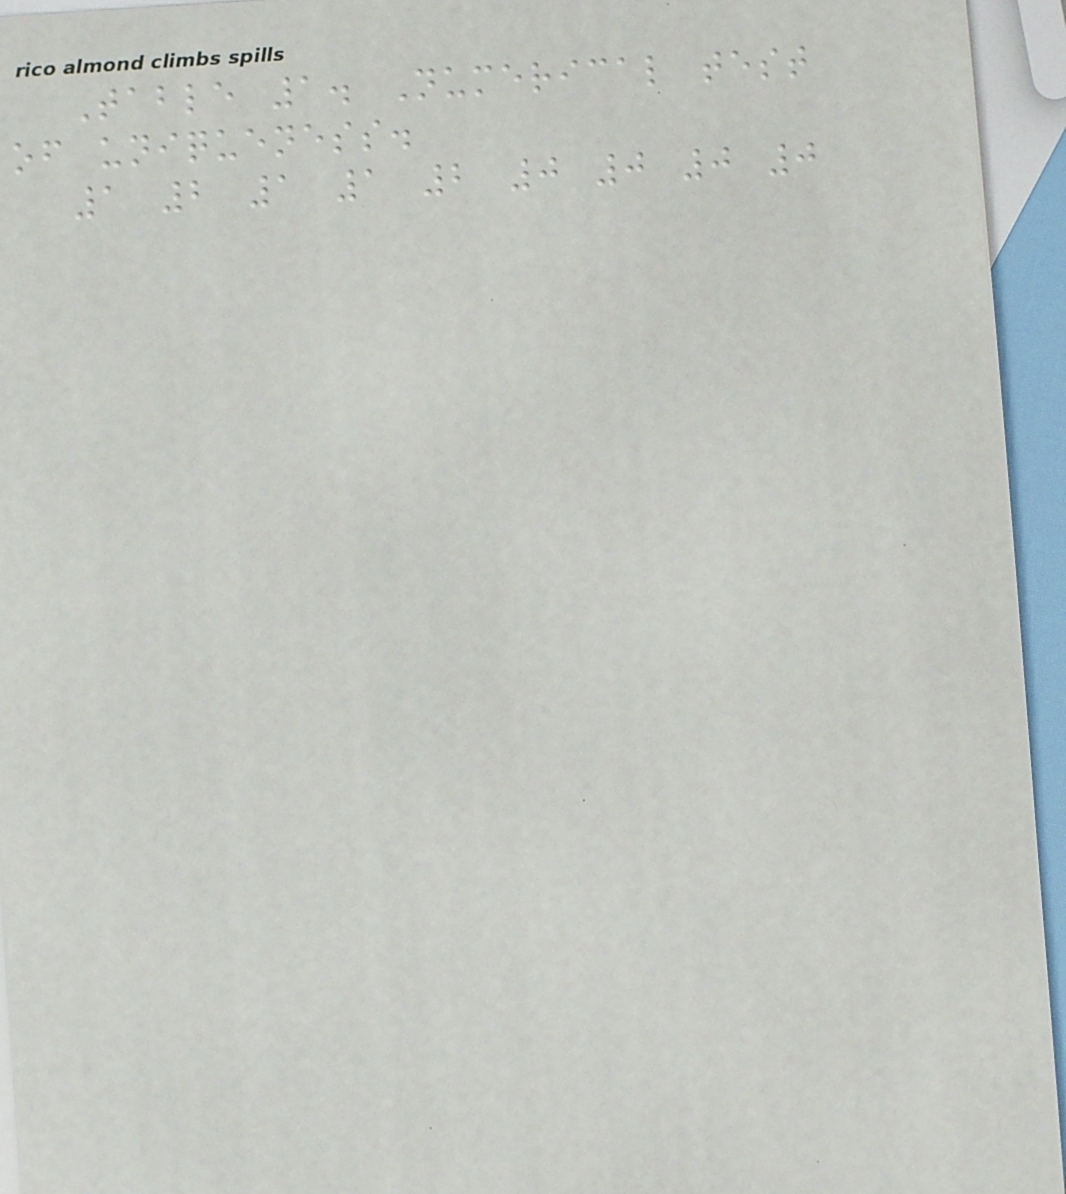Table 1. Numerical test
of uniqueness.
1 2 1 1 2 0 0 0 0
